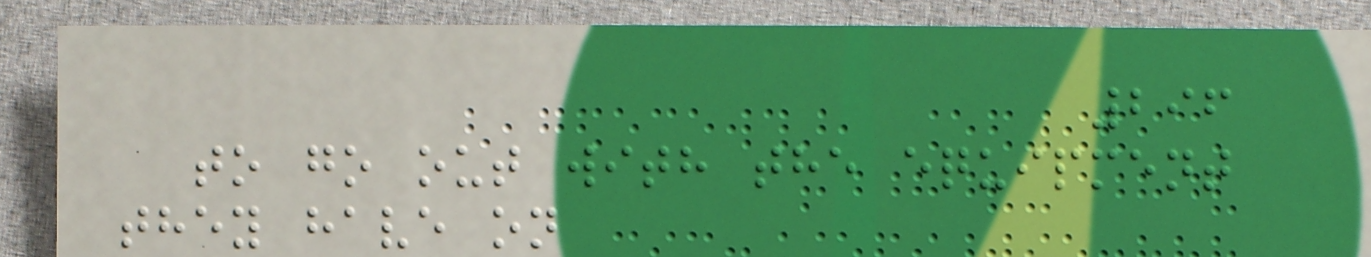296
to go out with the equipment
they have on
